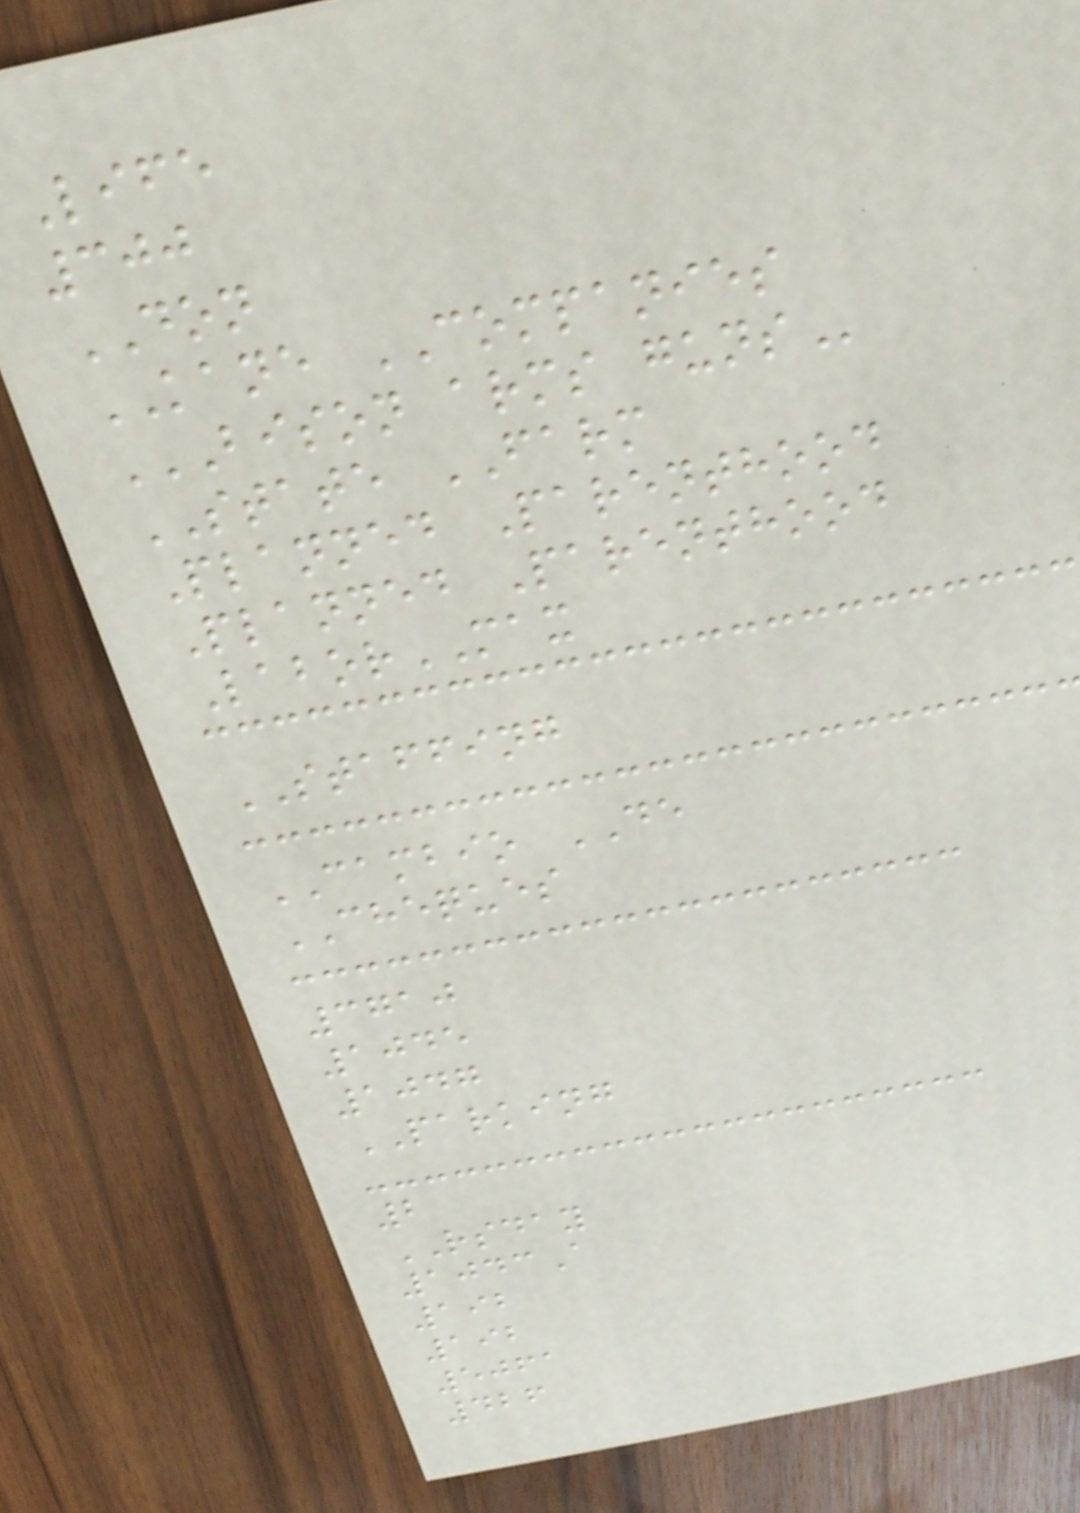Life
300
DON
KANE COMPANIES
BISON ARMS GUNS
STATE FARM
Planned Parenthood
Planned Parenthood
LaborMAX
STAFFING
CAMBIO DE
CHEQUES
3710
1045
1047
PARKING
2
RSDAY
1043A
192
192
5061
426
